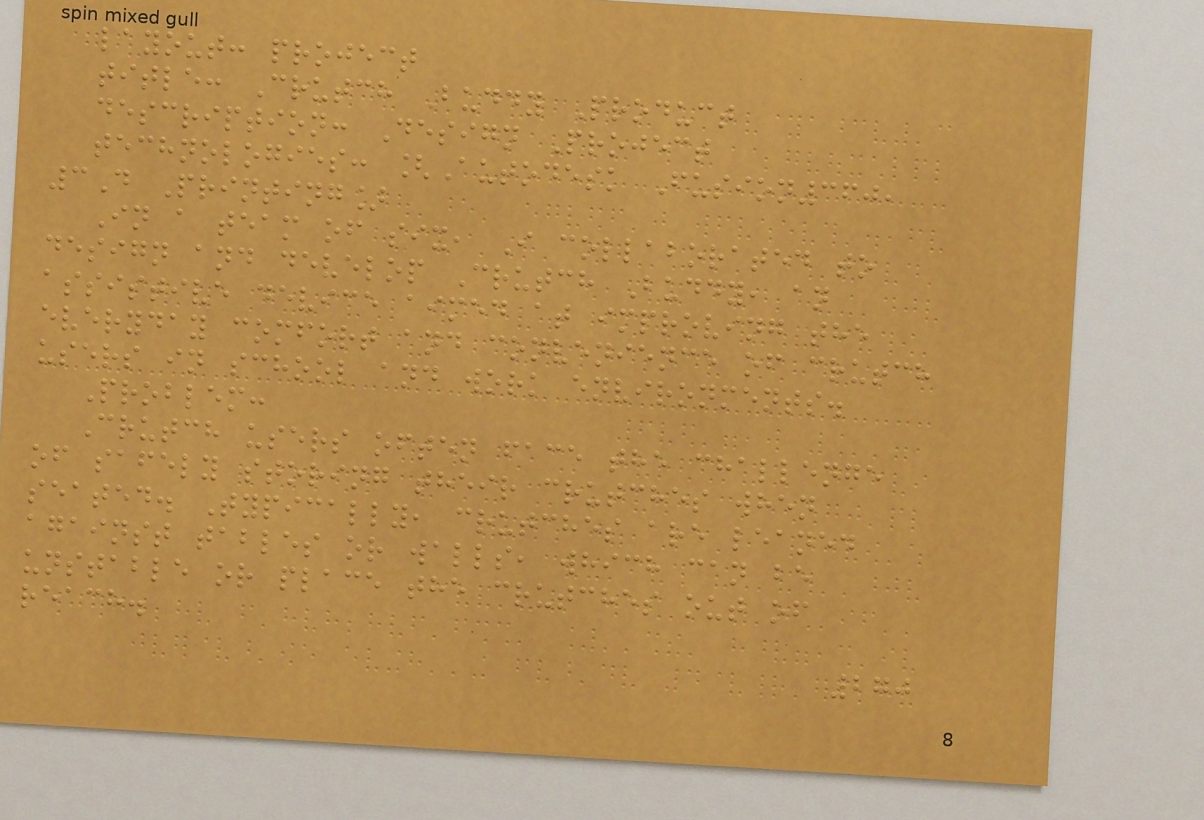layout: project
title: Crutch Buddy Product
description: Design Project
technologies: [Autodesk Fusion360,
3D Printing]
In a team of six, I collaborated to
design and develop Crutch Buddy, an
assistive device aimed at improving the
everyday comfort and convenience of crutch
users in school and work environments.
Problem:
Crutch users often face the challenge
of safely storing their crutches when
seated. Typically, crutches are leaned
against tables or walls, which can be
unstable or place the crutches out of
reach.
270
